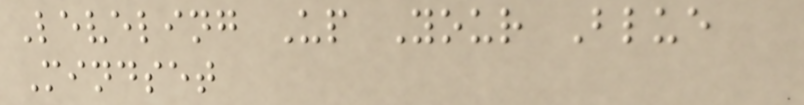Leveling Up Your Blue
Mindset
